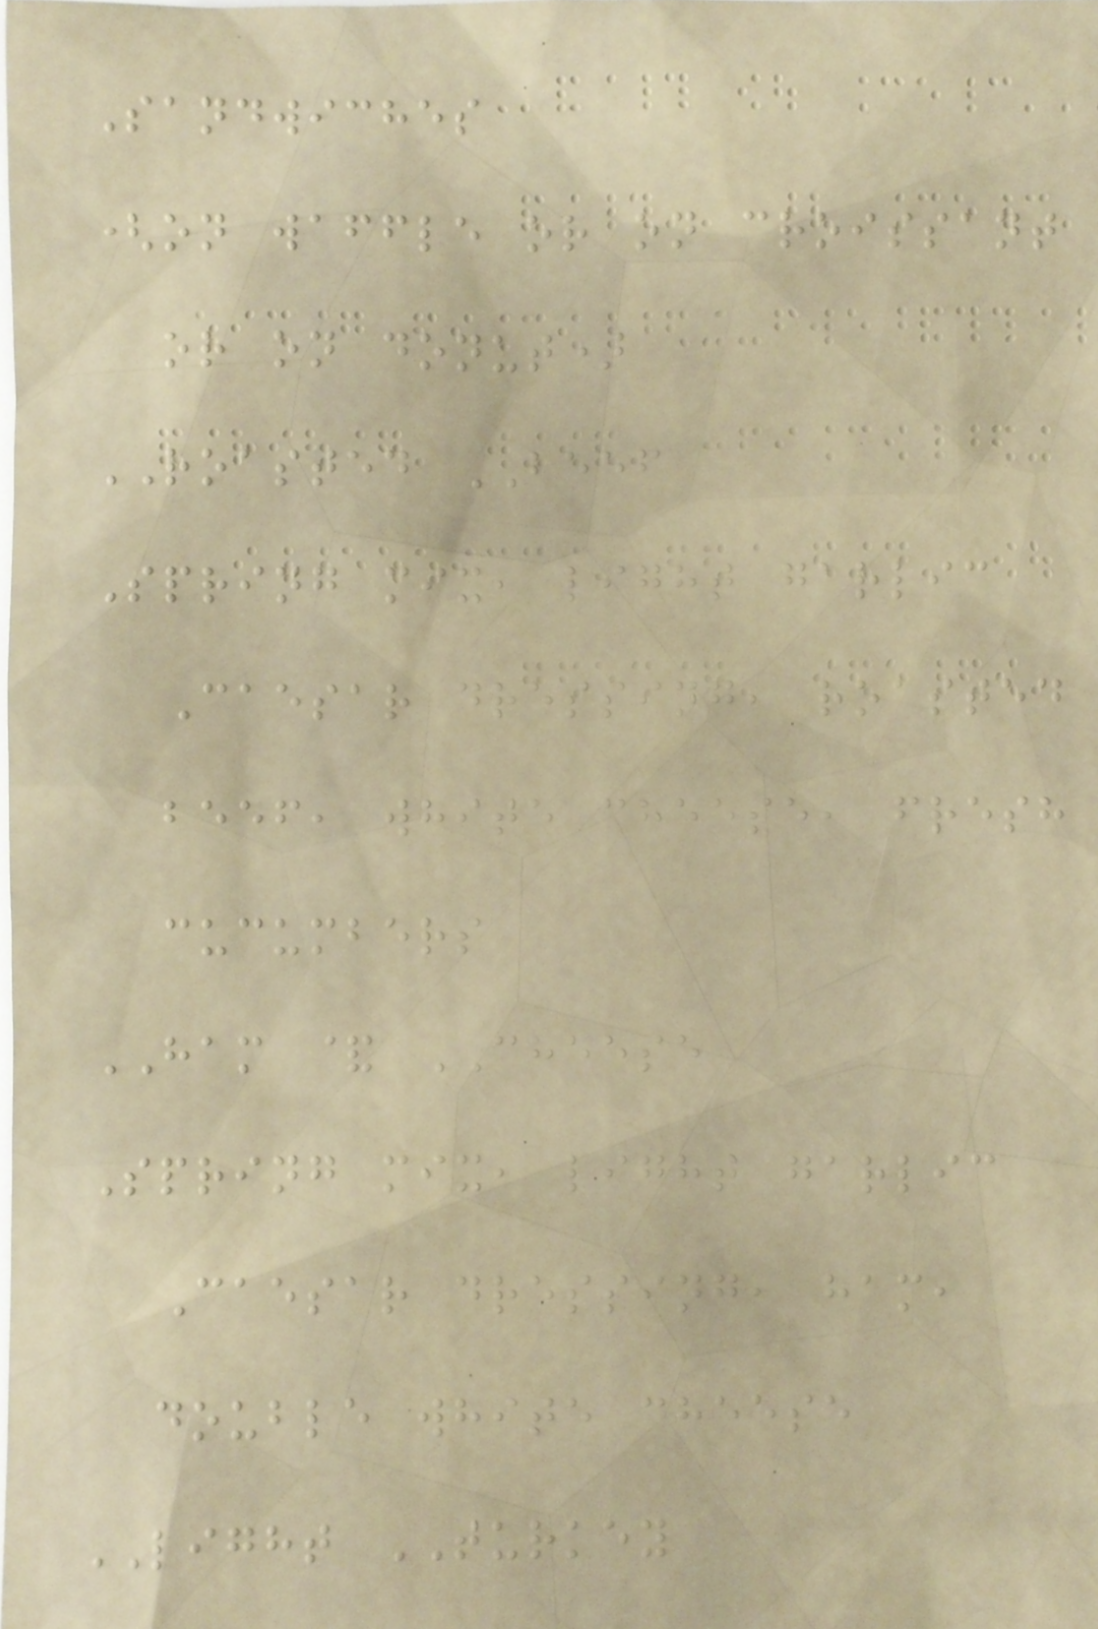Sandwiches
(on waffle or on croissant
or on donut)
ROASTED BEEF
Spring mix, light garlic
Caesar dressing, roasted
beef, white cheese, fresh
cucumbers
HAM & CHEESE
Spring mix, light garlic
Caesar dressing, ham,
double white cheese
LIGHT TURKEY
